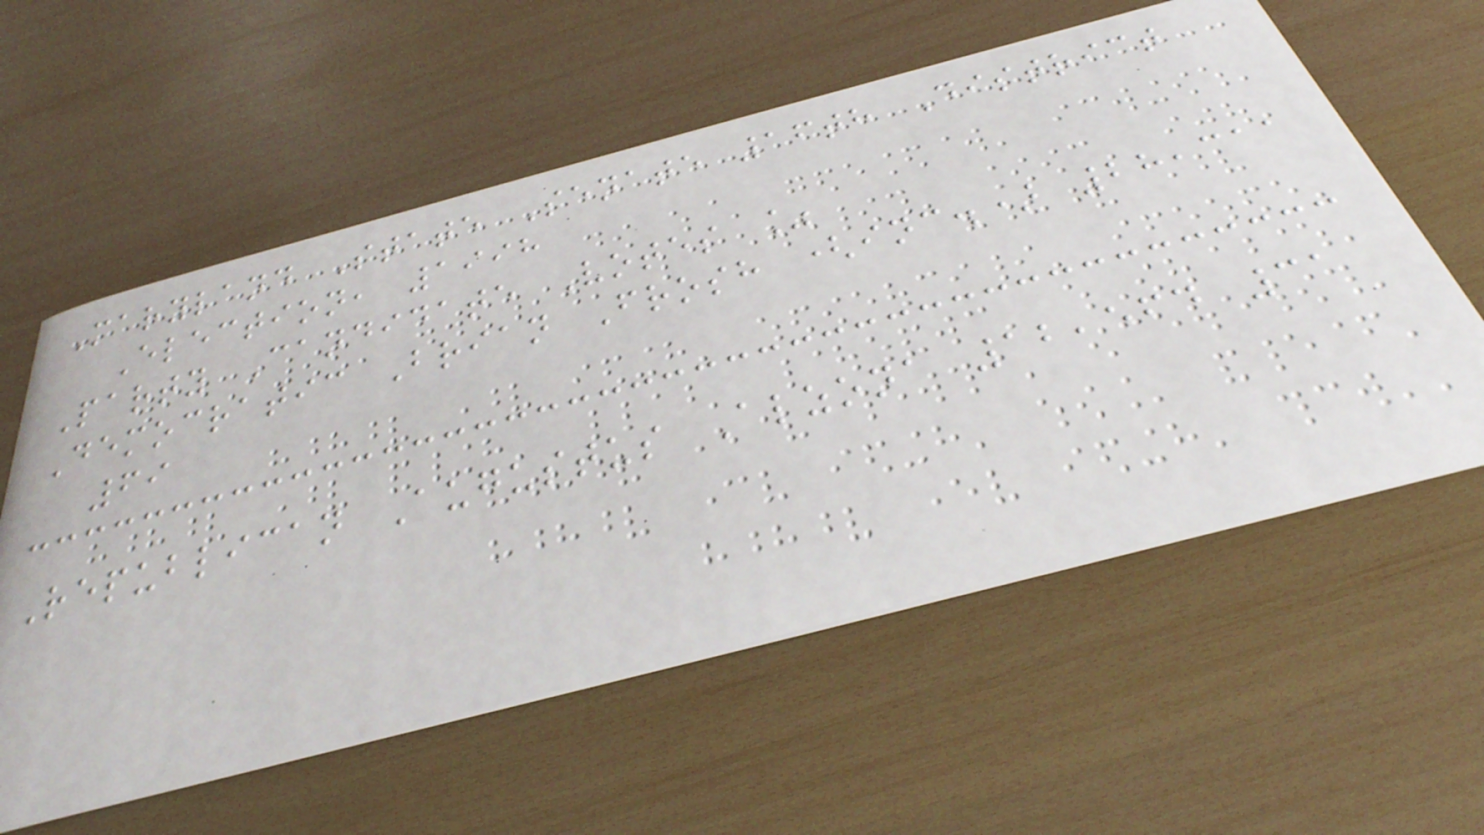Maryland State Senate 16th District
Election, 1998
Party Candidate Votes %
Democratic Brian Frosh (inc.) 28,311
69
Republican Augustus Alzona 12,564 31
